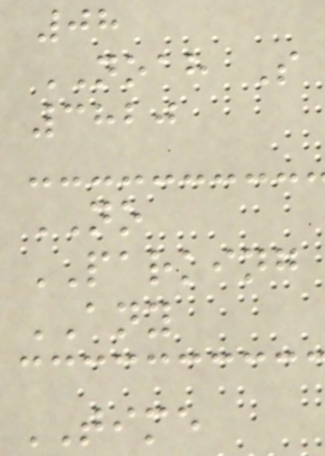08
NOAH S
3820
NO
PARKING
ANY
TIME
